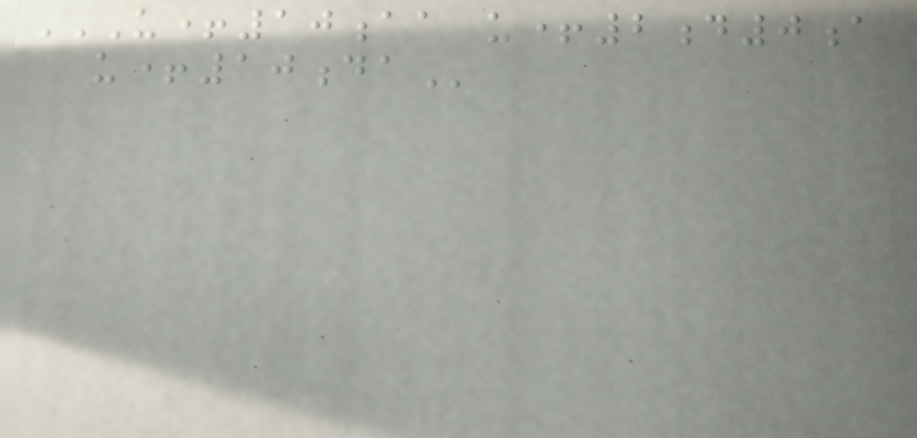U+10AA U+2D0A
U+10DA
